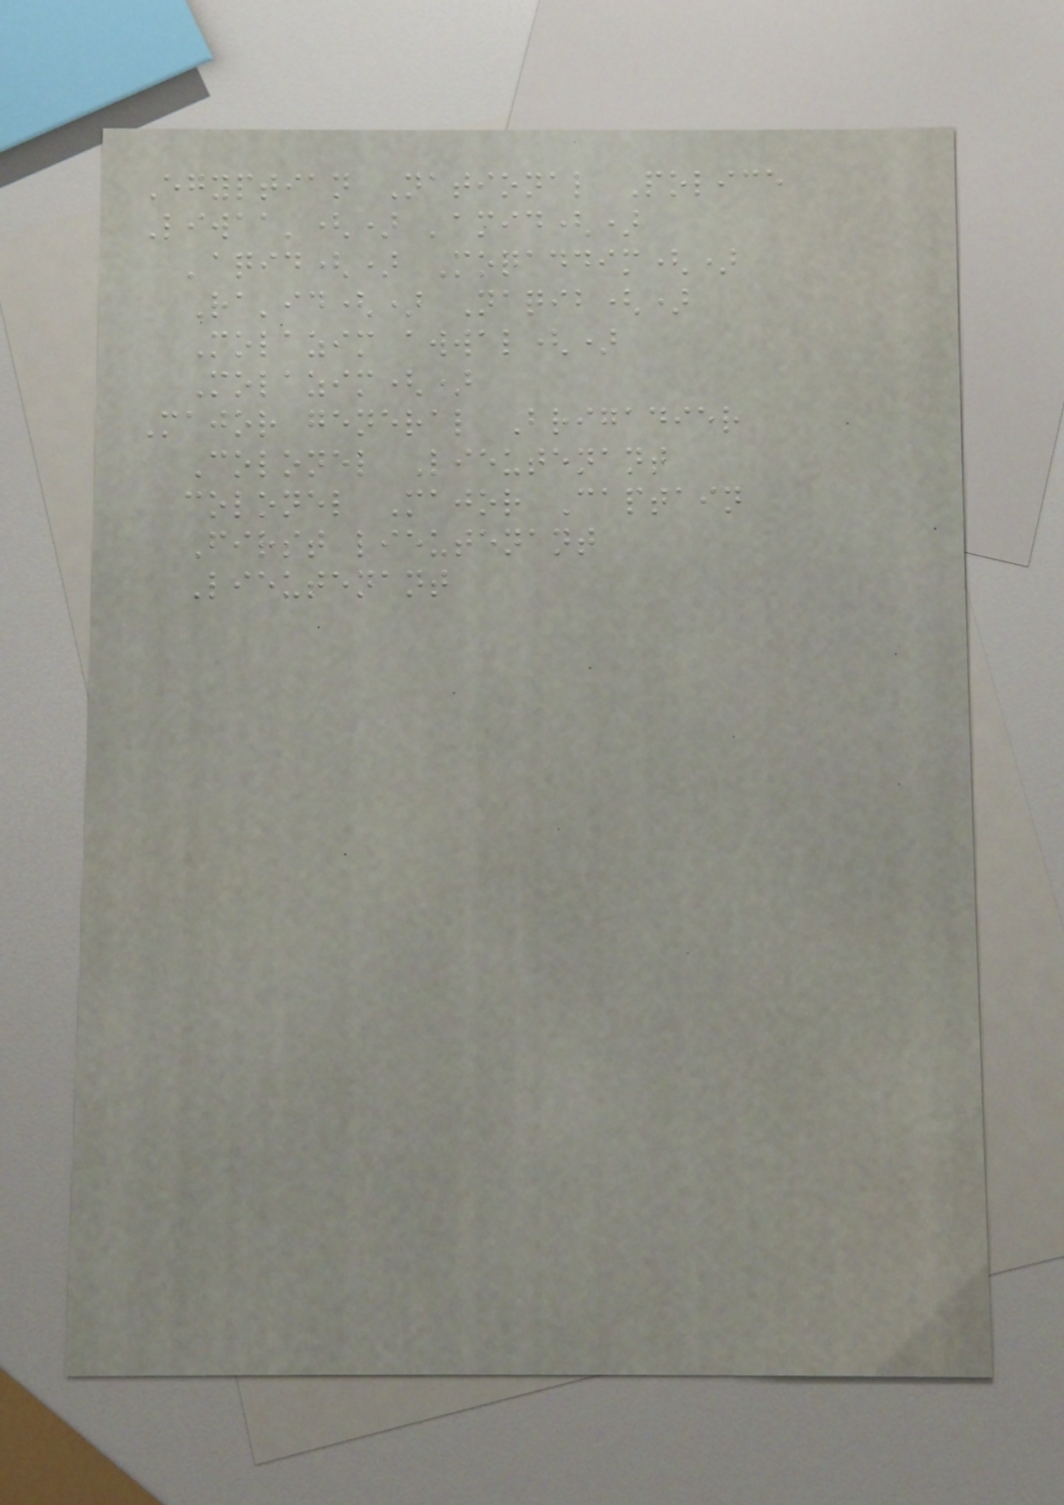Egyptian National Police
Liwaa'() 'amid()
'aqid() Moqaddim()
Ra'id() Naqib()
Molazim awwal()
Molazim()
Major general Brigadier
Colonel Lieutenant
colonel Major Captain
First lieutenant
Lieutenant
